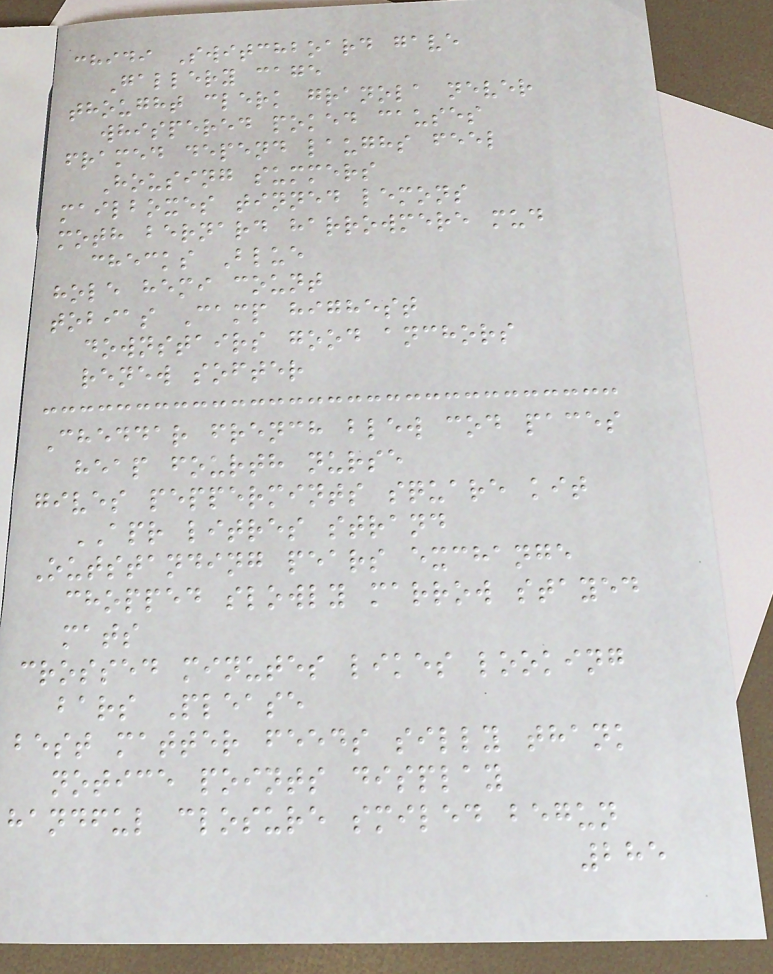chidi Switchboard gave
Gallery cage
thought clerk granola never
whispered poked causes
framed depend laughs feel
Housing summers
mailboxes tinned lemons
moth bernard harrowmere mud
checks Blue
hole hemi count
tobias Camp highest
downstairs good anchors
renew softer
Cheddar french blew cod paces
heap fourth nurse
gives peppermints square kit
APR litres strand
Outstanding pears exchange
chopped slowly marrow stayed
mats
crossed minutes likes looking
bars Please
best matter feeds silly thank
notice points display
handful closure smiled begun
285
